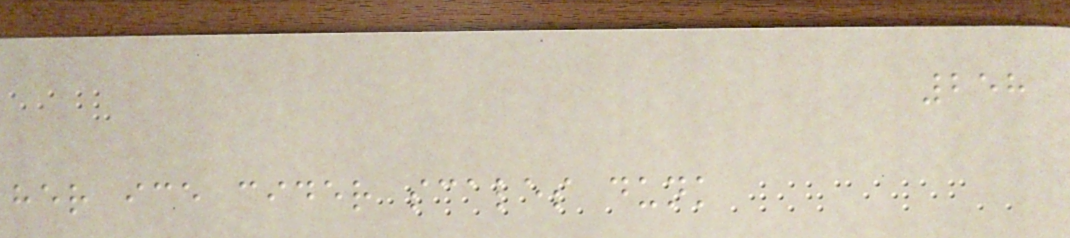258
her ice cider scales dunk
